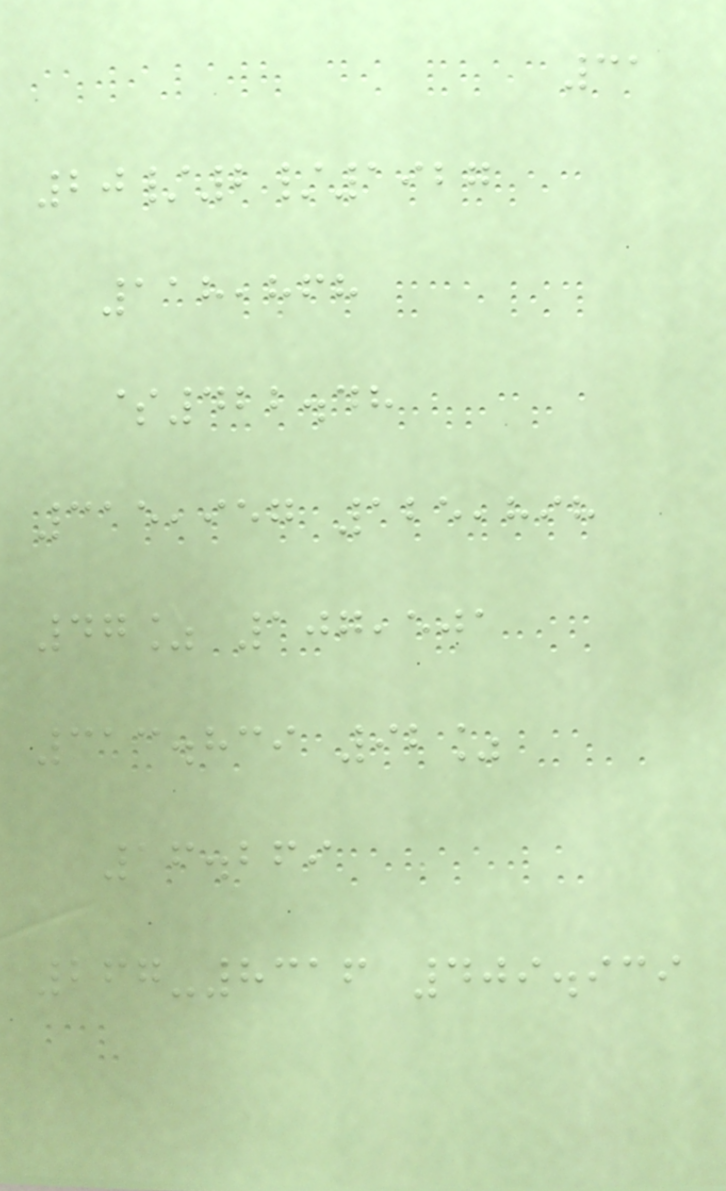31
20/2/1927
118,868
$422.48
315,957 125,898
47% 107,501
313.839 92%
16.269
267-8316 409.939
